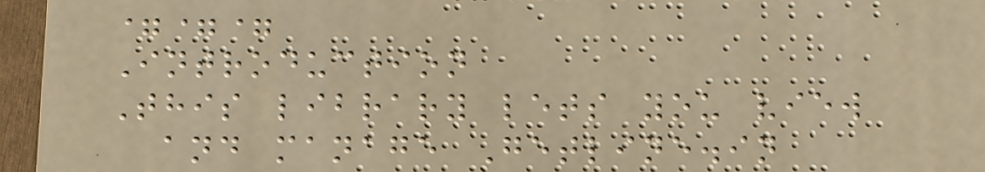===
Introduction
This library lets you view
and manage Getline.in
